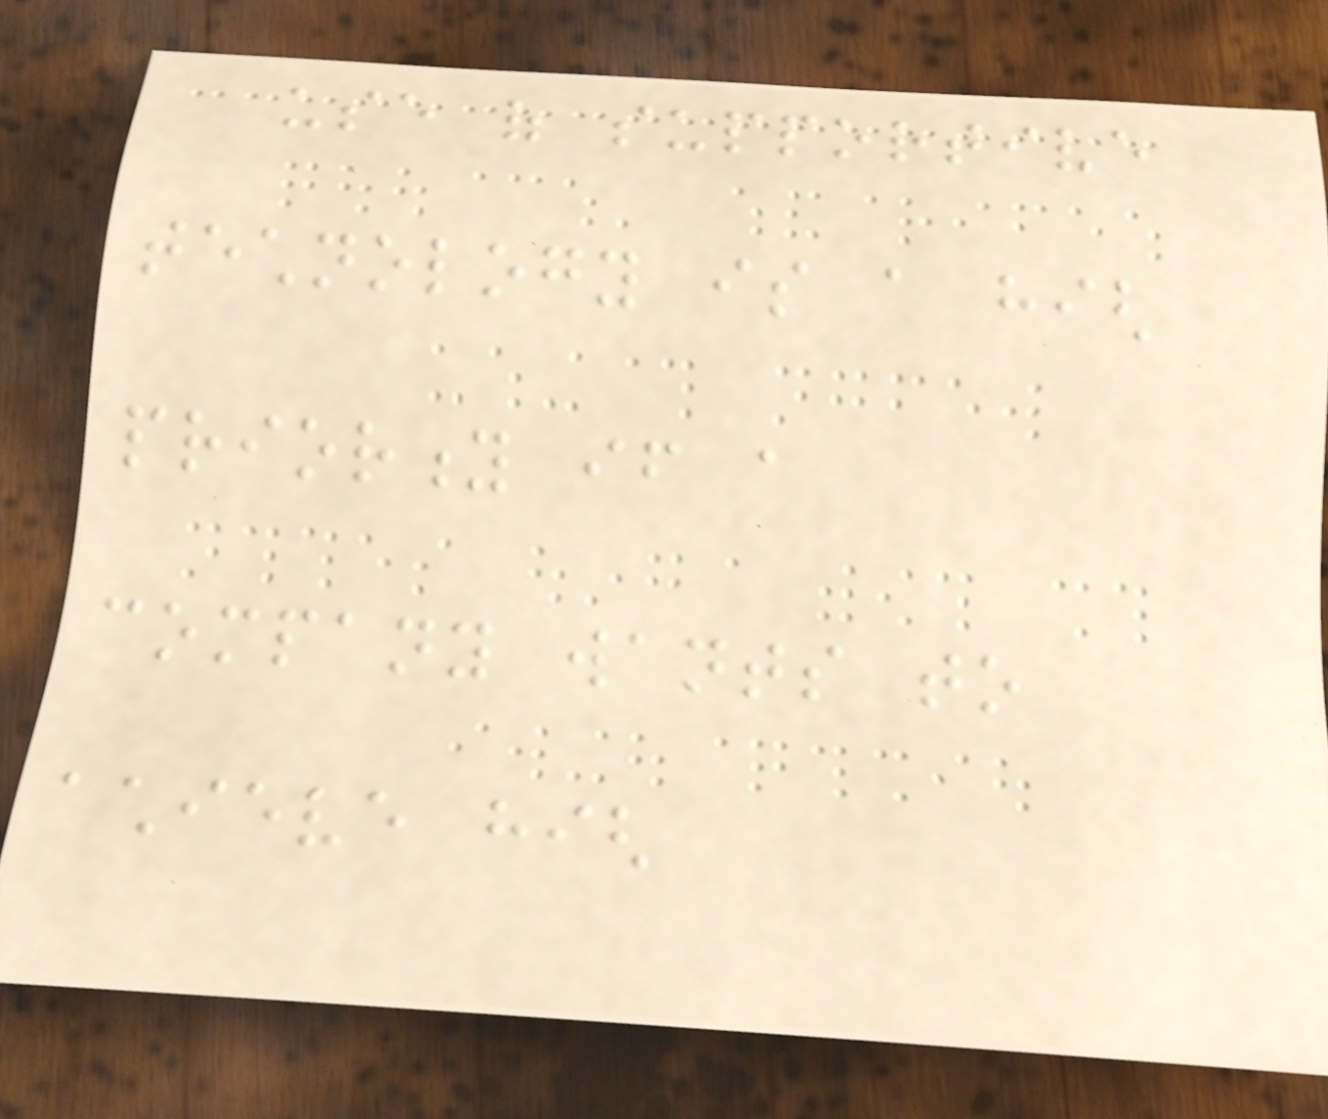use of supportive
technology is a high
priority if a
company wants to
achieve high
